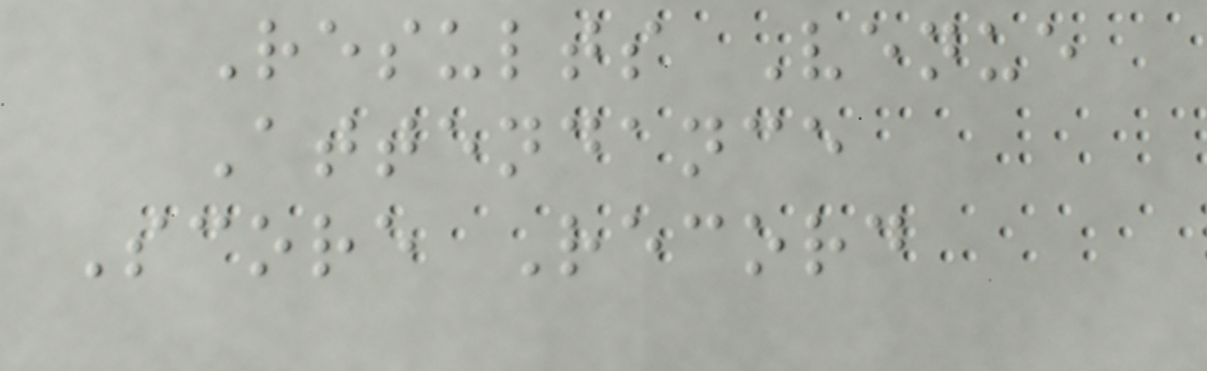Results Venue
Attendance
Score Record
